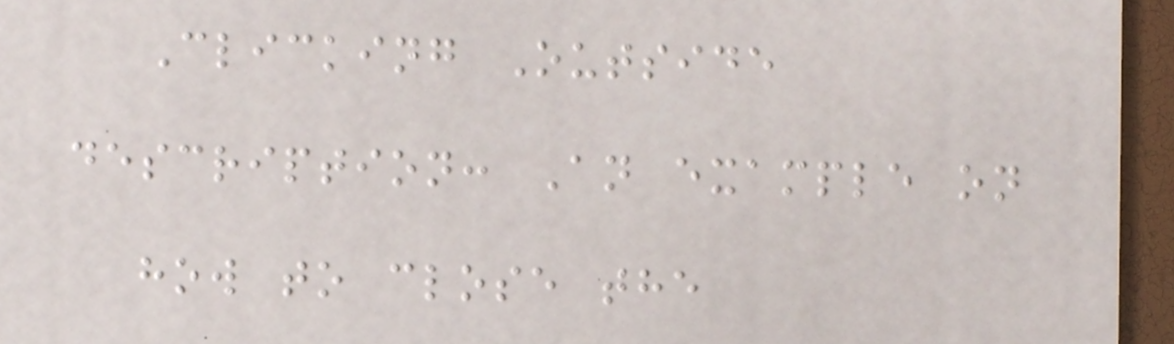Clicking Outside
description: An example on
how to close the
